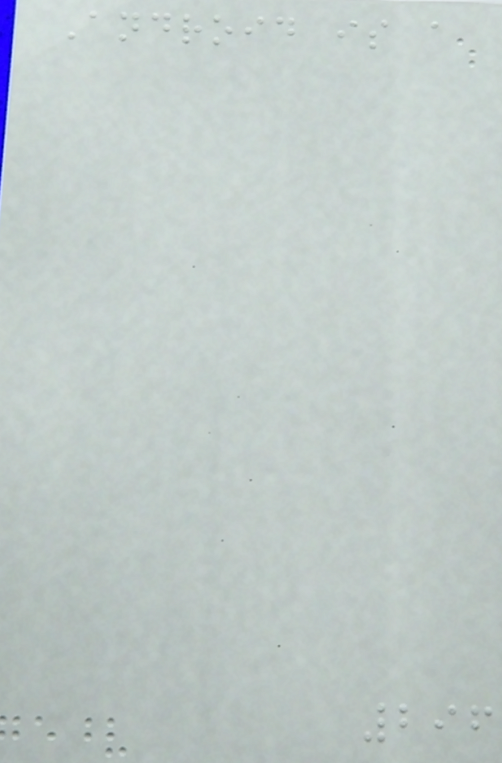Android is a
296
